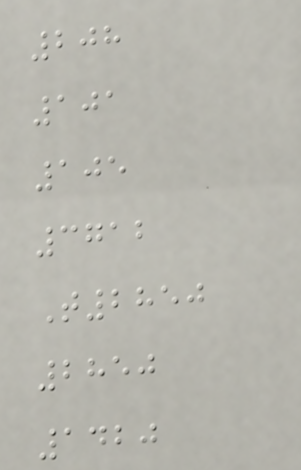208
101
105
3712
T2850
2850
1420
